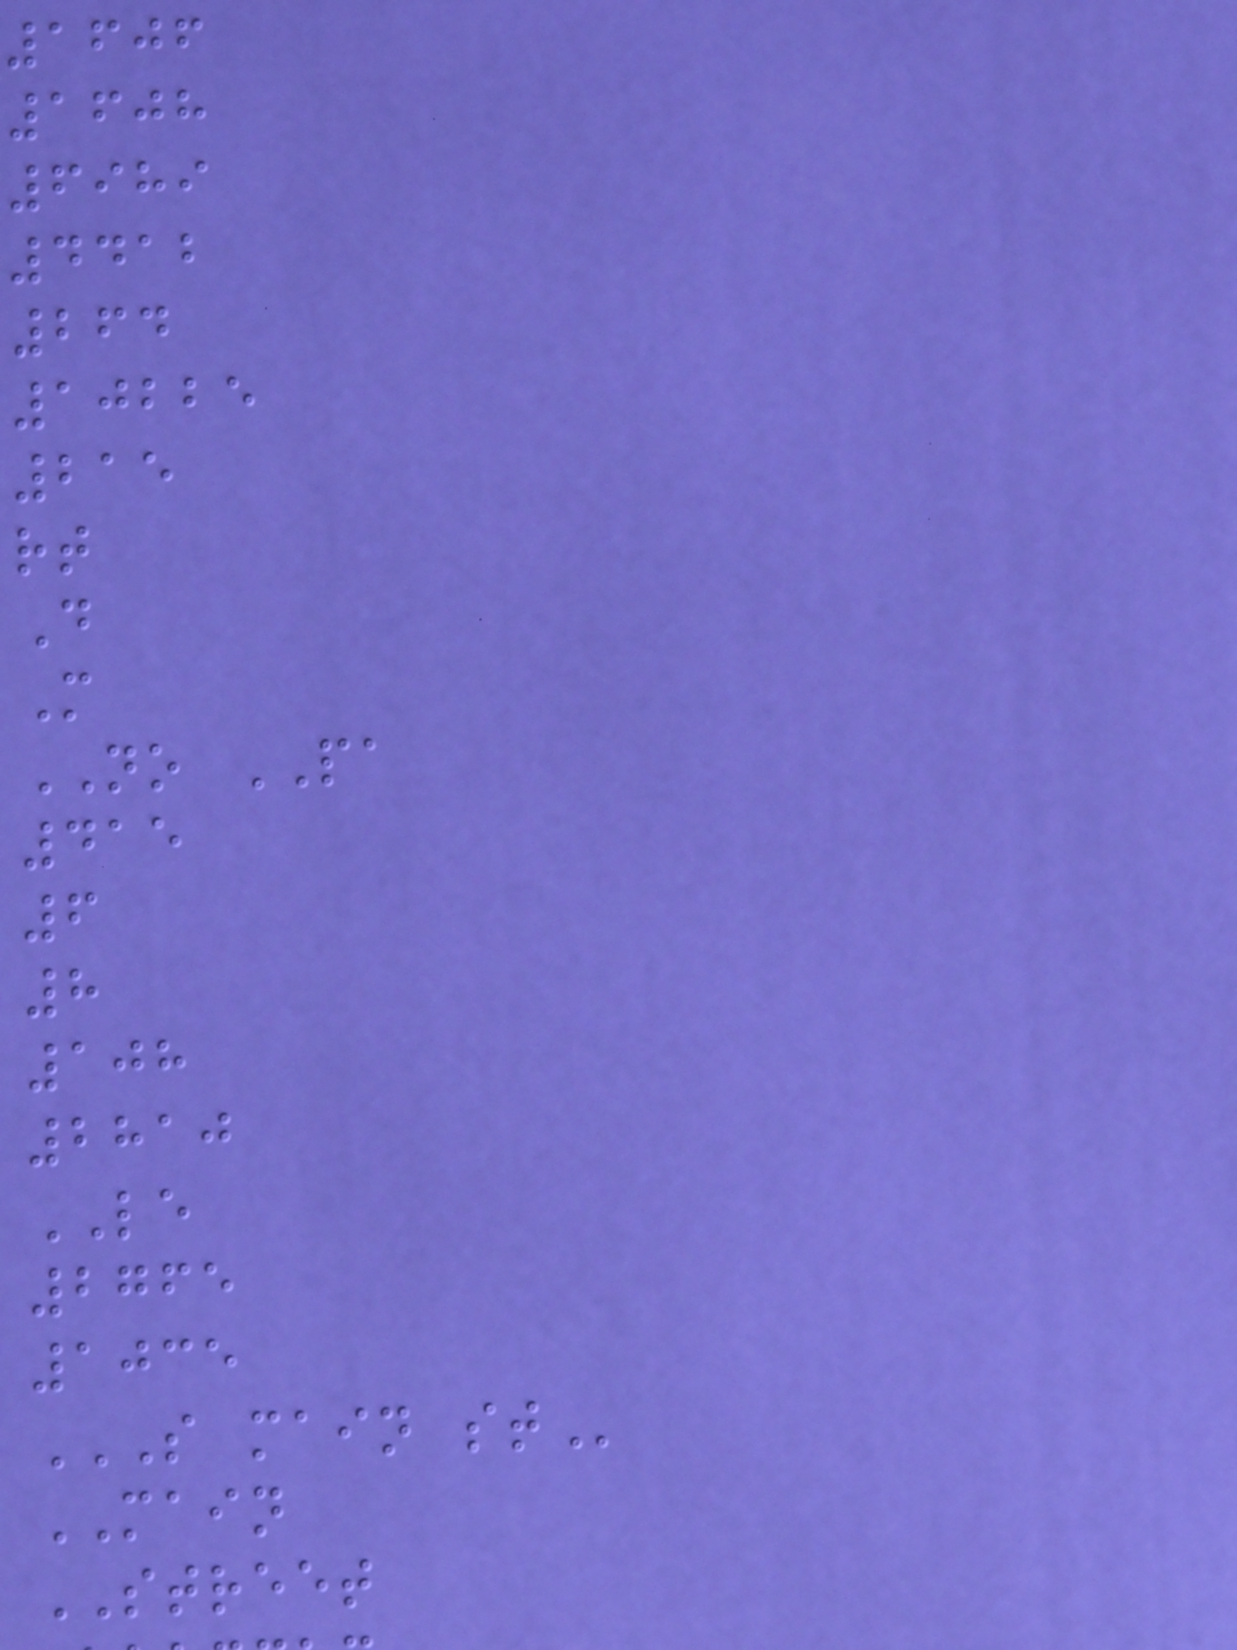1606
1608
6989
4412
264
10225
215
rt
D
M
NO PA
415
6
8
108
2810
LE
2765
1035
S MAIN ST
MAIN
STREET
